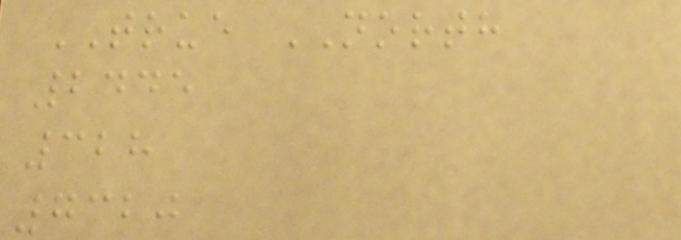TRUE NORTH
2445
328
7320
